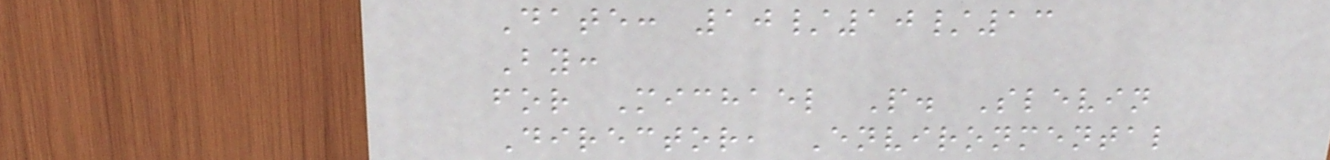Date: 10/10/13
By:
for Michael P. Slevin
Director, Environmental
